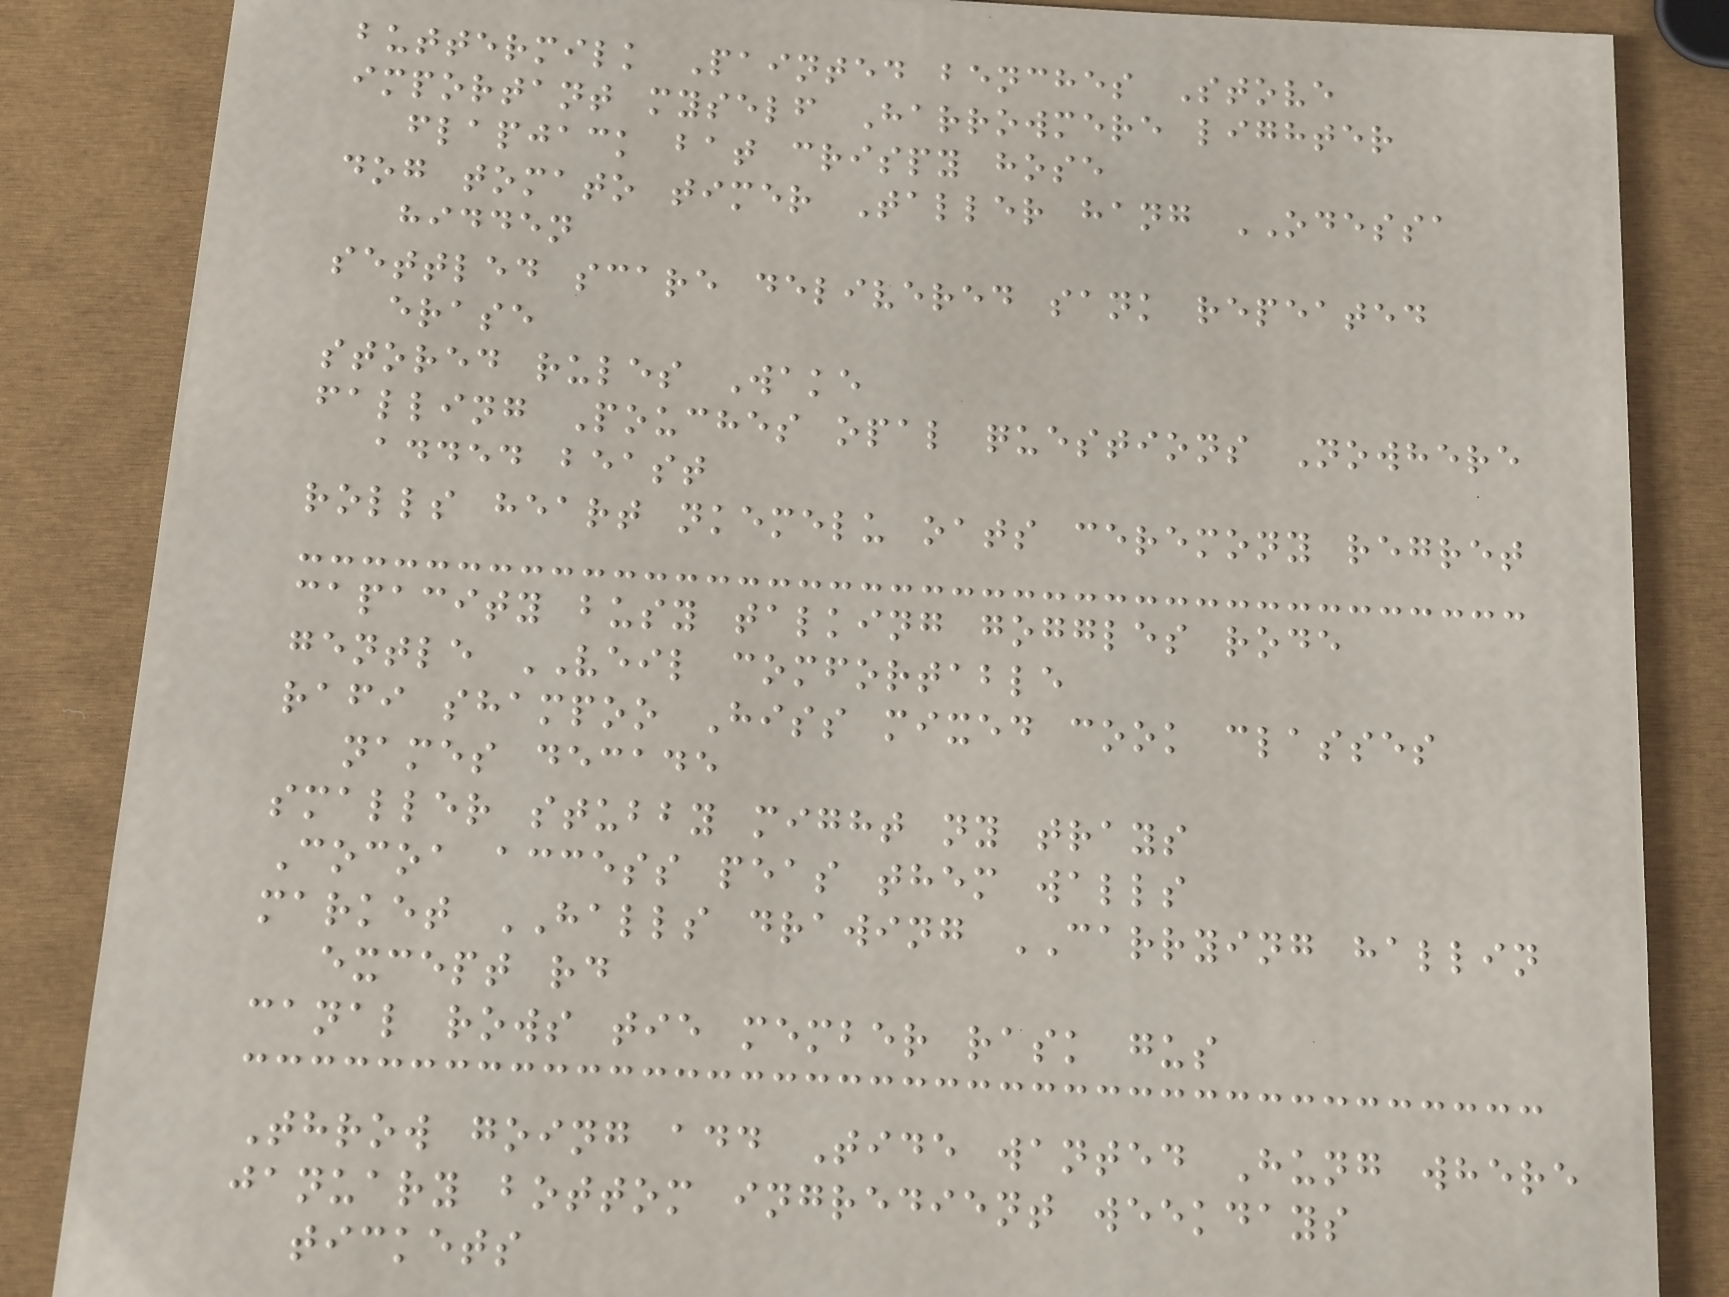buttermilk Painted benches Stove
important myself Harrowmere lighter
flapjack bat crispy hose
dog tomato timer Taller hang ODESSA
hidden
settled scare delivered sank repeated
erase
stored rules Wake
falling Pouches opal questions Nowhere
added beast
rolls heart nkemelu oats ceremony regret
capacity busy talking goggles rode
gentle VEIL comfortable
rafi shampoo Hiss mixed cook classes
names decade
smaller stubby might ny trays
Cocoa access peas them walls
market HALLS drawing CARRYING hallin
except rd
canal rows tie member rask gus
Throw going add Tide wanted Hung where
january bottom ingredient weekdays
tickets
